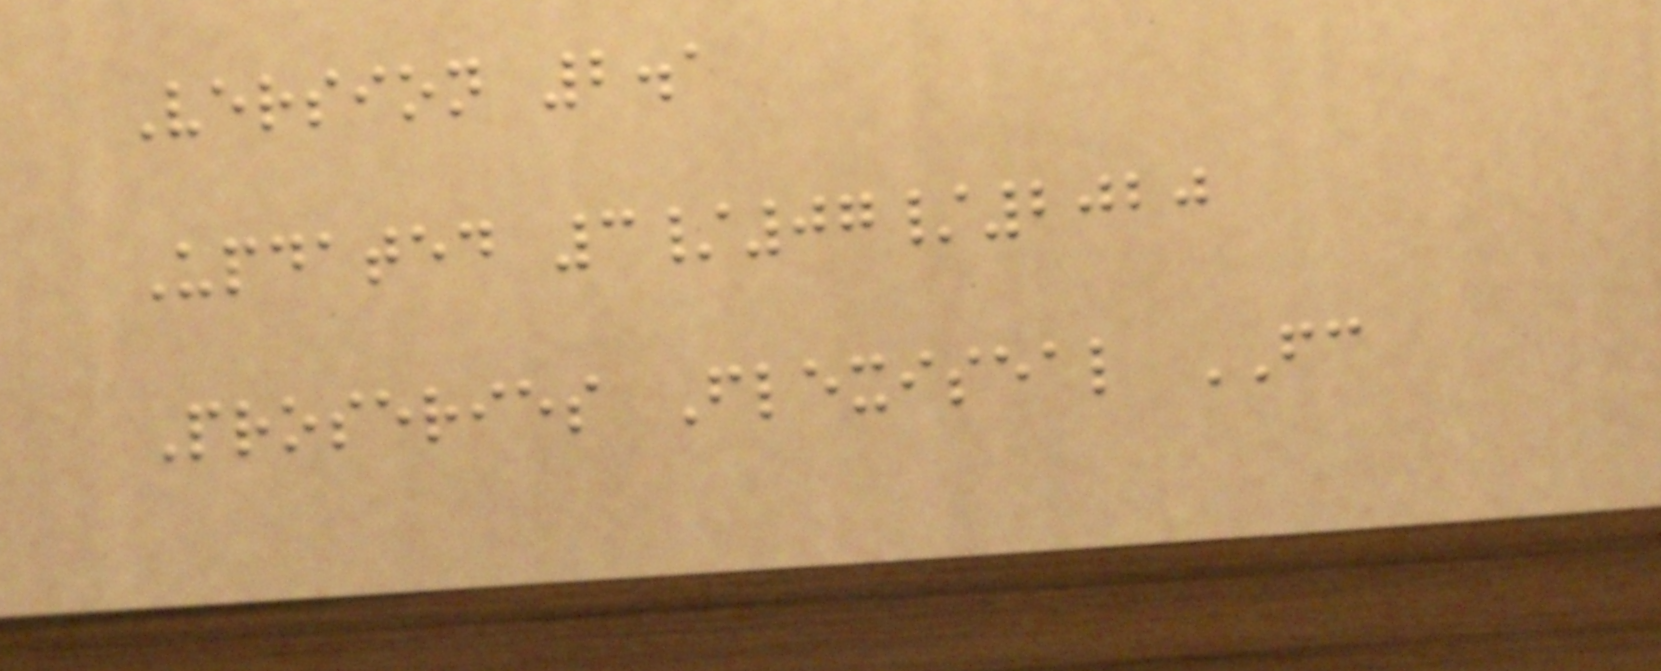Version 2.1
Updated 3/07/2020
Proseries Flexiseal FC
